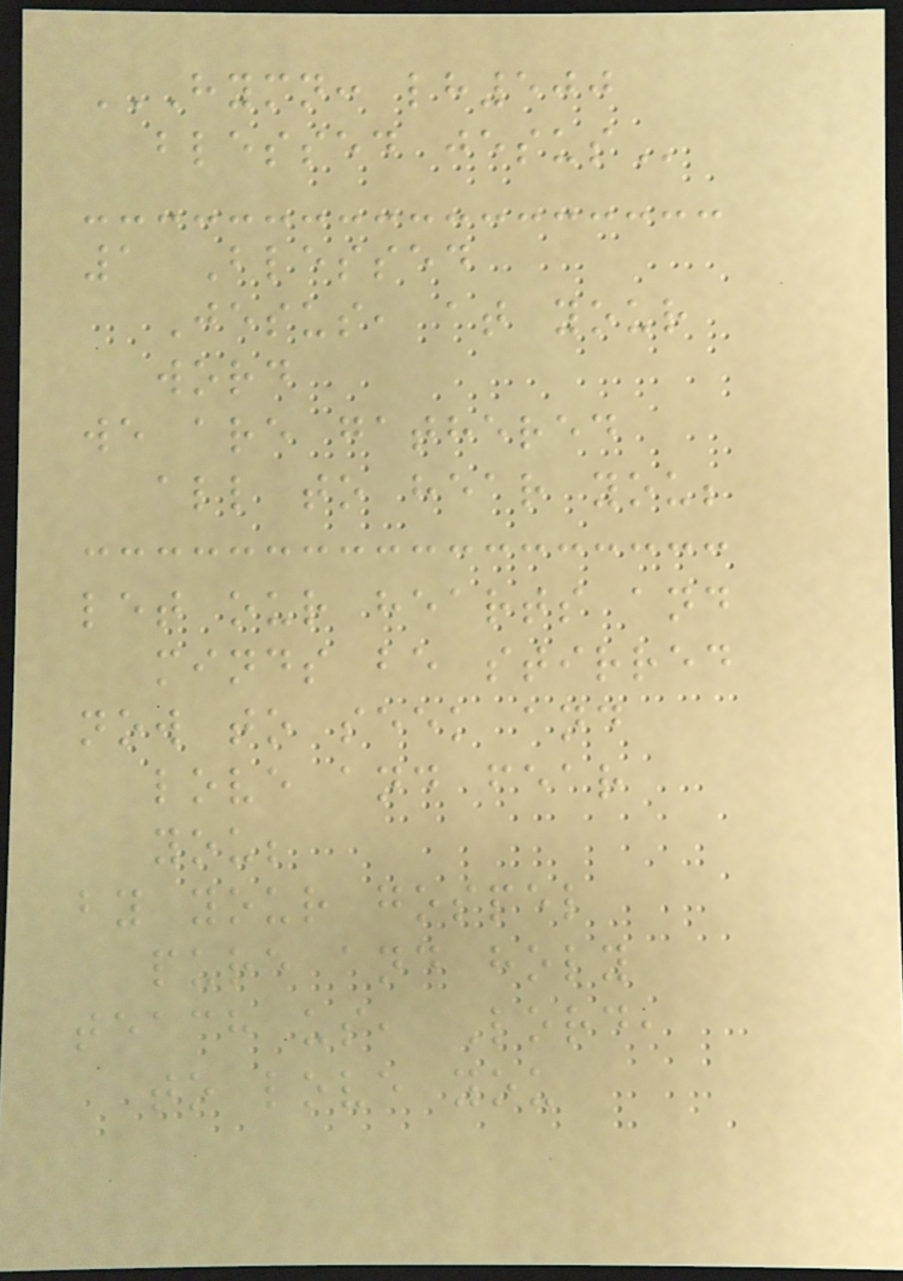HYMN: LH500
BLESSED JESUS
1 Blessed
Jesus, at your
word
we are gathered
all to hear you;
let our hearts and
minds be stirred
now to seek and
love and fear
you;
by your gospel
pure and holy
teach us, Lord,
to love you
